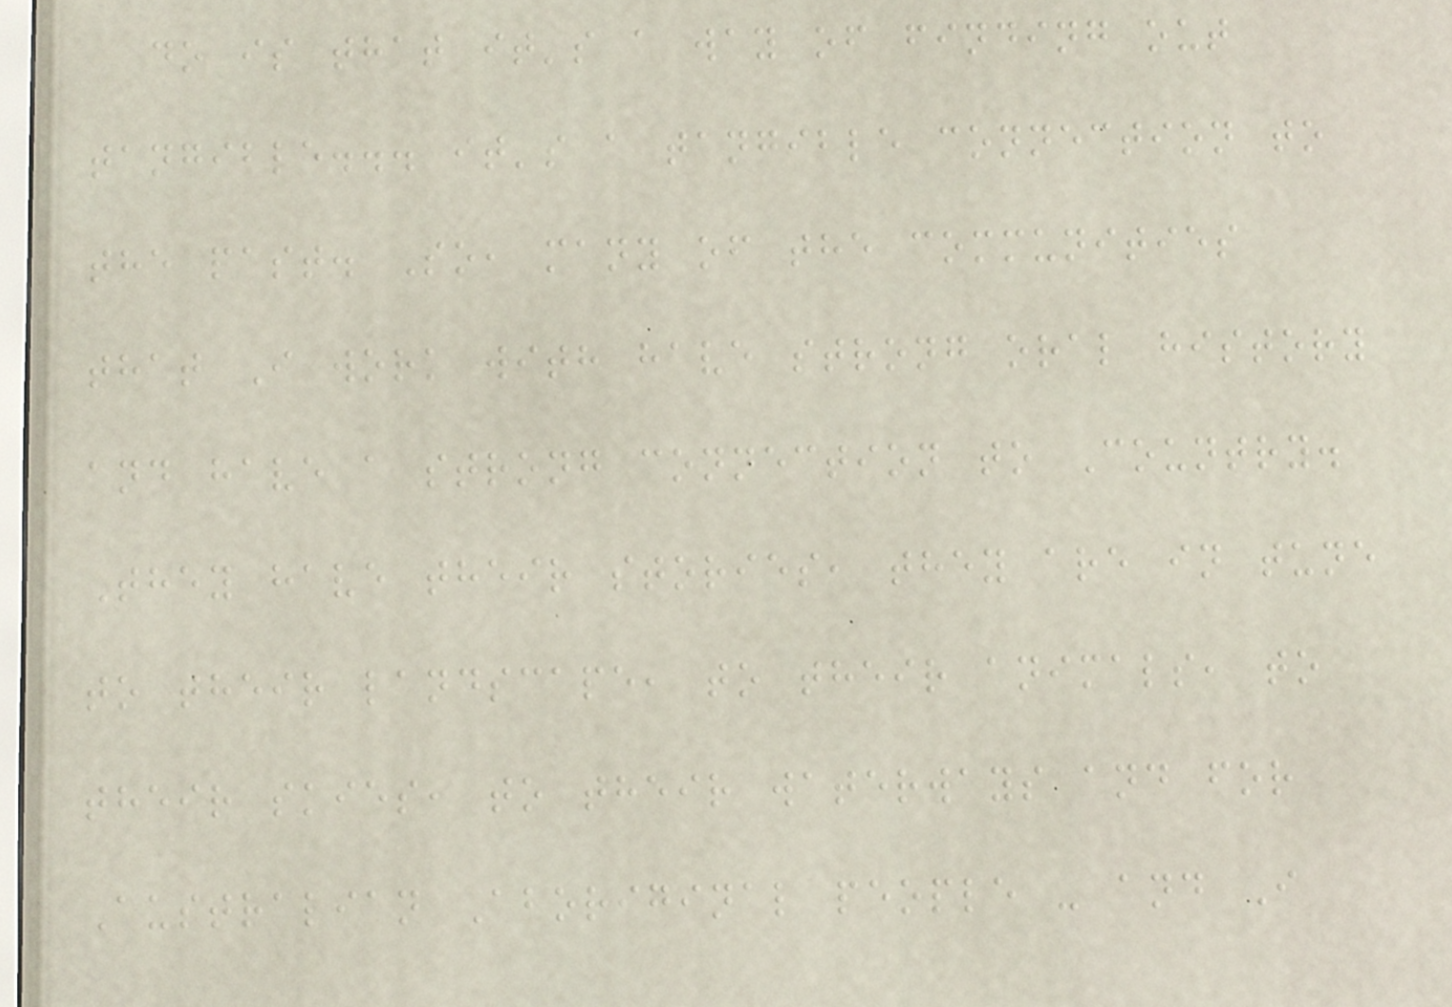do is that it's a way of finding out
tangible... it's a tangible connection to
the past. So, many of the communities
that I work with have strong oral history
and have a strong connection to Country.
They have their stories, they are in tune
to their landscape, to their animals, to
their skies, to their waterways and for
Australian Aboriginal people - and I
